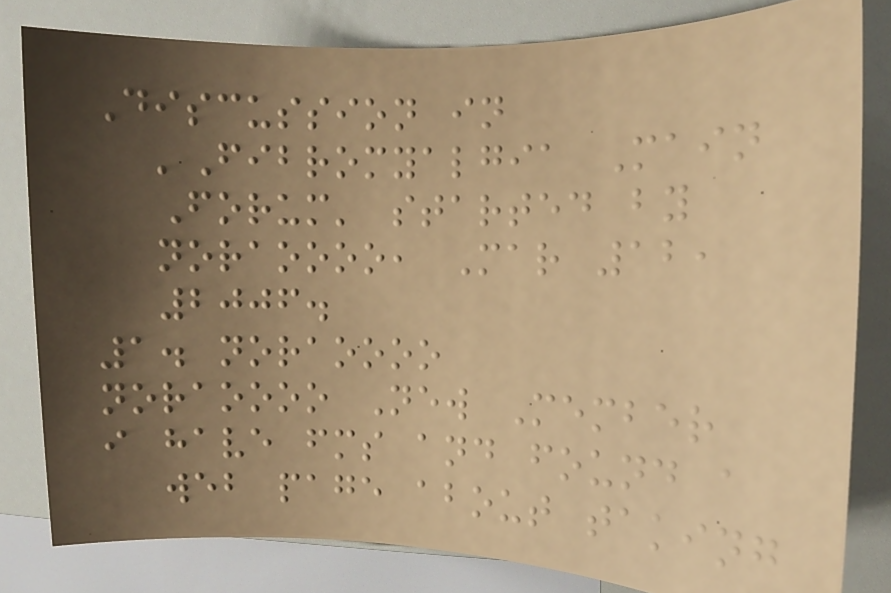Discussion in
'Fibromyalgia Main
Forum' started by
noraoooo, Mar 12,
2006.
1. noraoooo
noraoooo New Member
i have fms and found a
web page about taking
